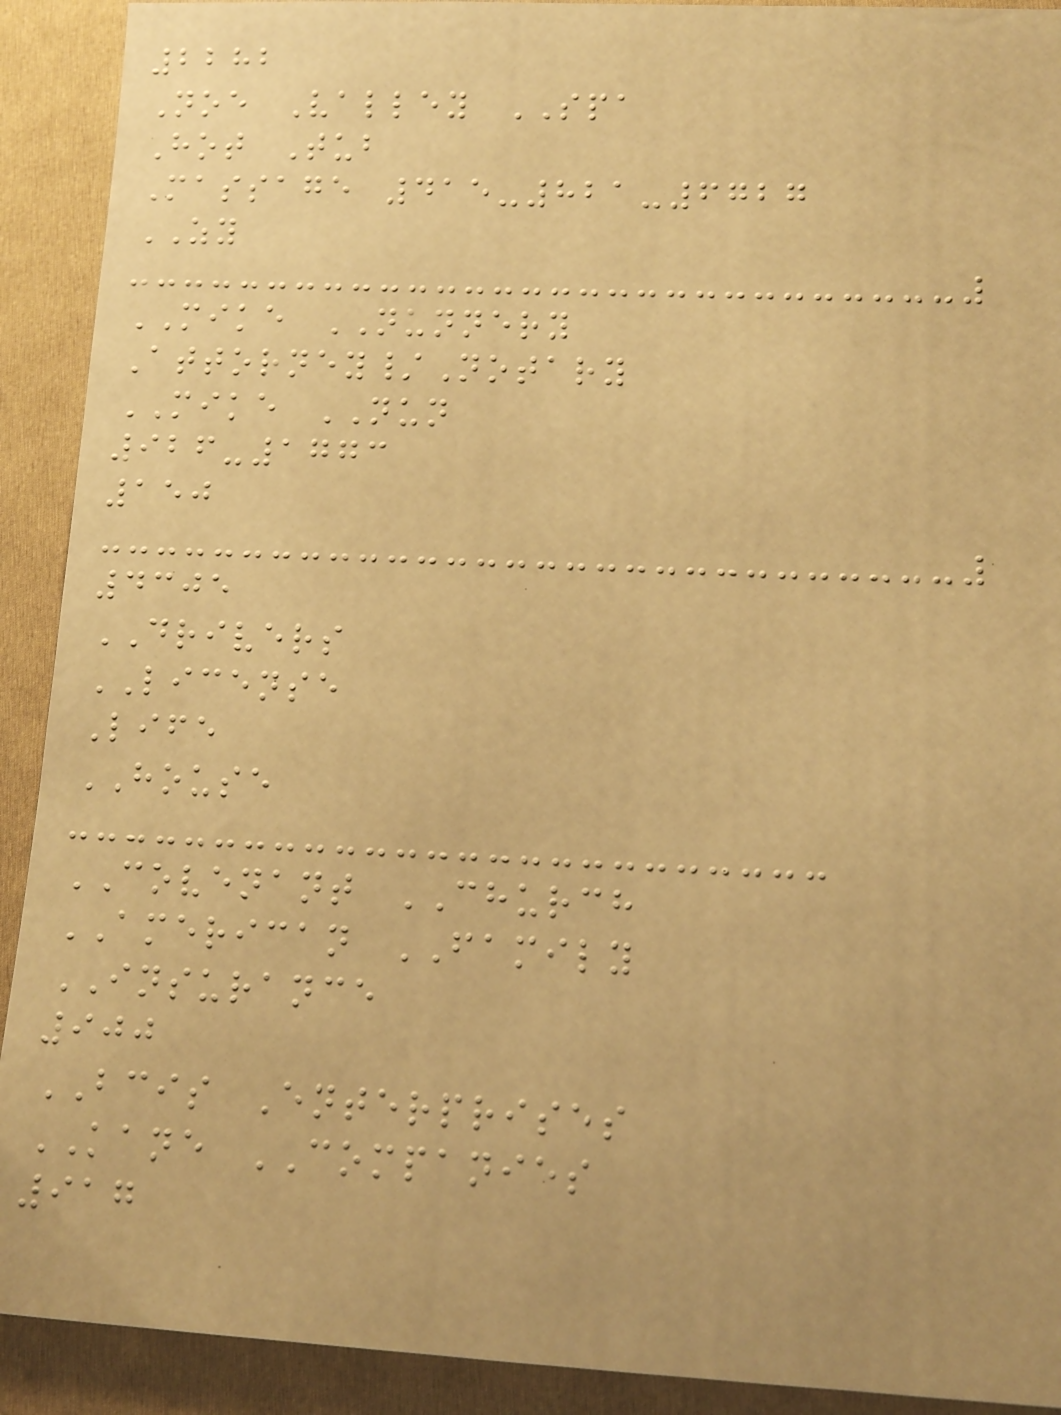2282
Noe Valley SPA
Hot Tub
Massage 415-821-6727
ZY
MIKE NUNNERY
Attorney/Notary
MIKE NUN
926-1773
150
4305
DRIVERS
LICENSE
Life
HOUSE
COVENANT CHURCH
AMERICAN FAMILY
INSURANCE
900
BCIS Enterprises
KANE COMPANIES
917
